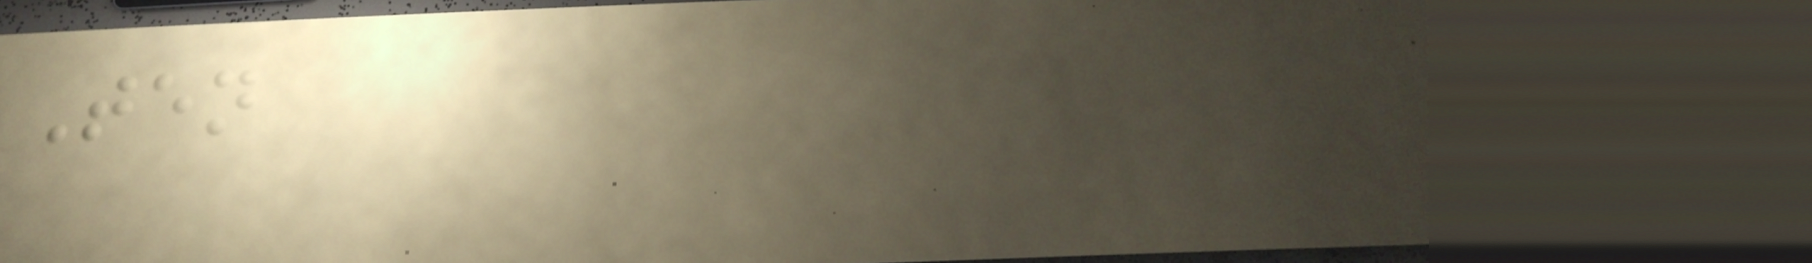Ten
